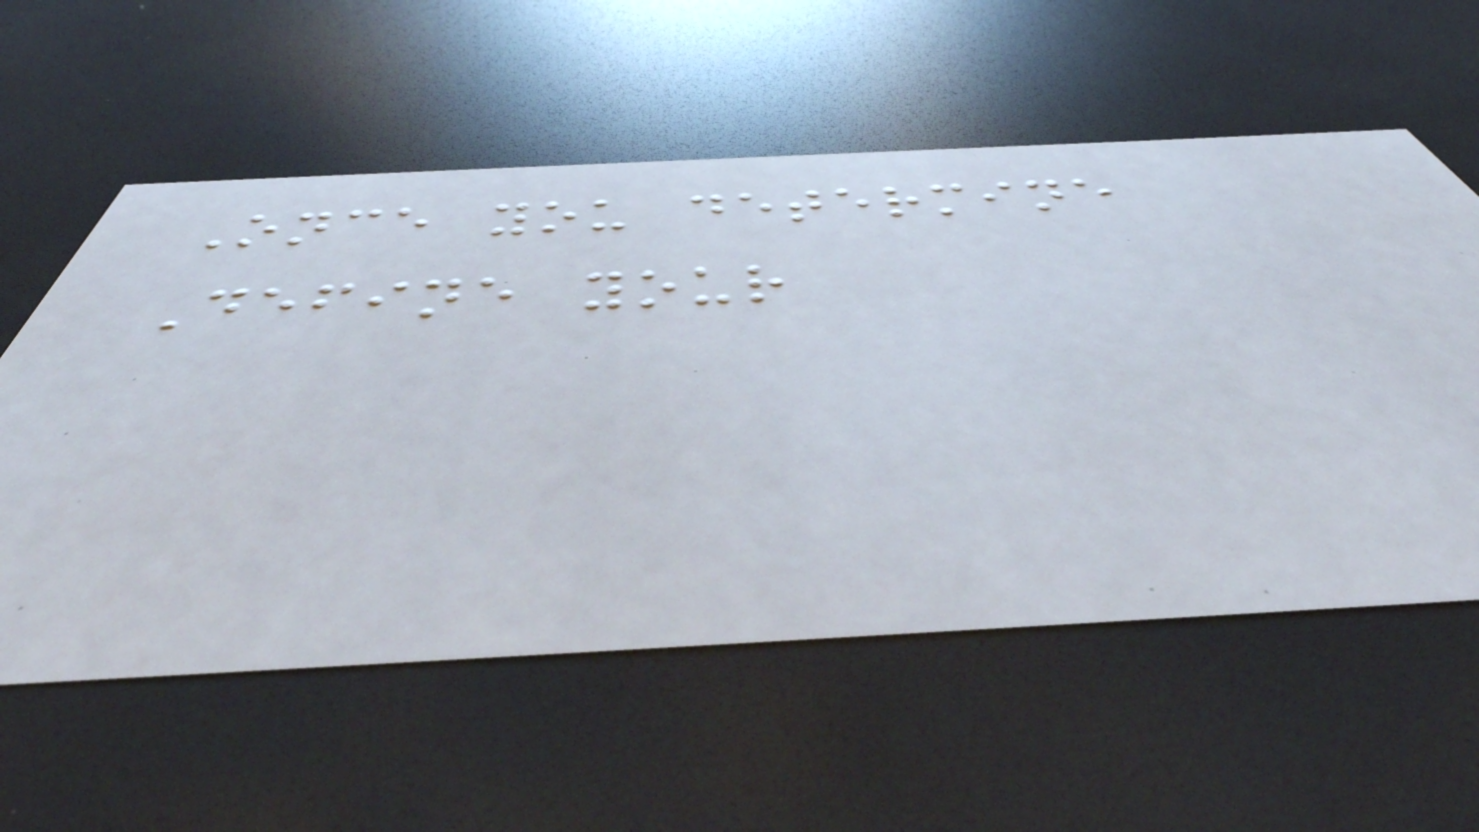Once you determine
Define your
